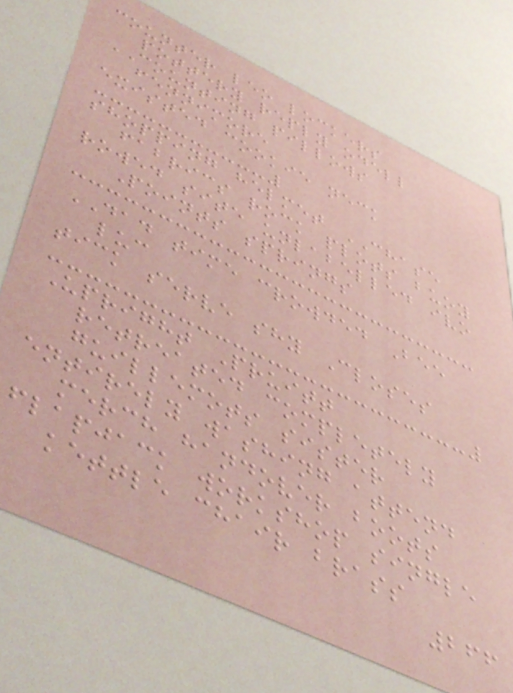counter leo lockers
pottery reply odell
COUNTING pillows
fennimore
existed cookie neck
shopping helmet CHASE
fabrics rock plots buoy
rowed site unlabelled ivo
Points springs
DAD time crowded Bee
luc
tick serve shy Closes
Upright Pruitt
retreated completely
guillemots sister
entirely washing attend
merch handover boots
flapjack workshop single
kettle chair brass
266
